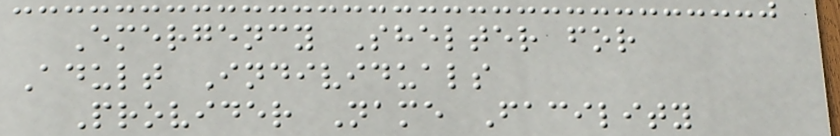Emergency Shelter for
Adult Individuals
Provider Name Facility
